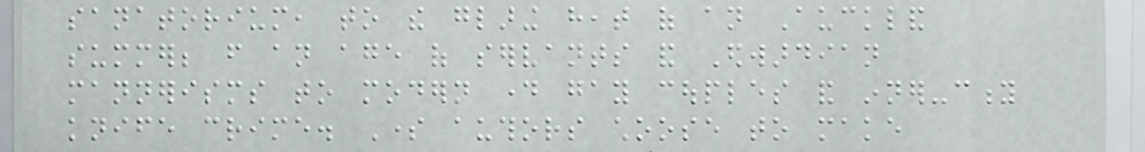sanatorium, to the glaring heat of an Auckland
summer; from an age of servants and Edwardian
mannerisms to modern day gay couples and inner-city
knife crime. Some authors choose to make
